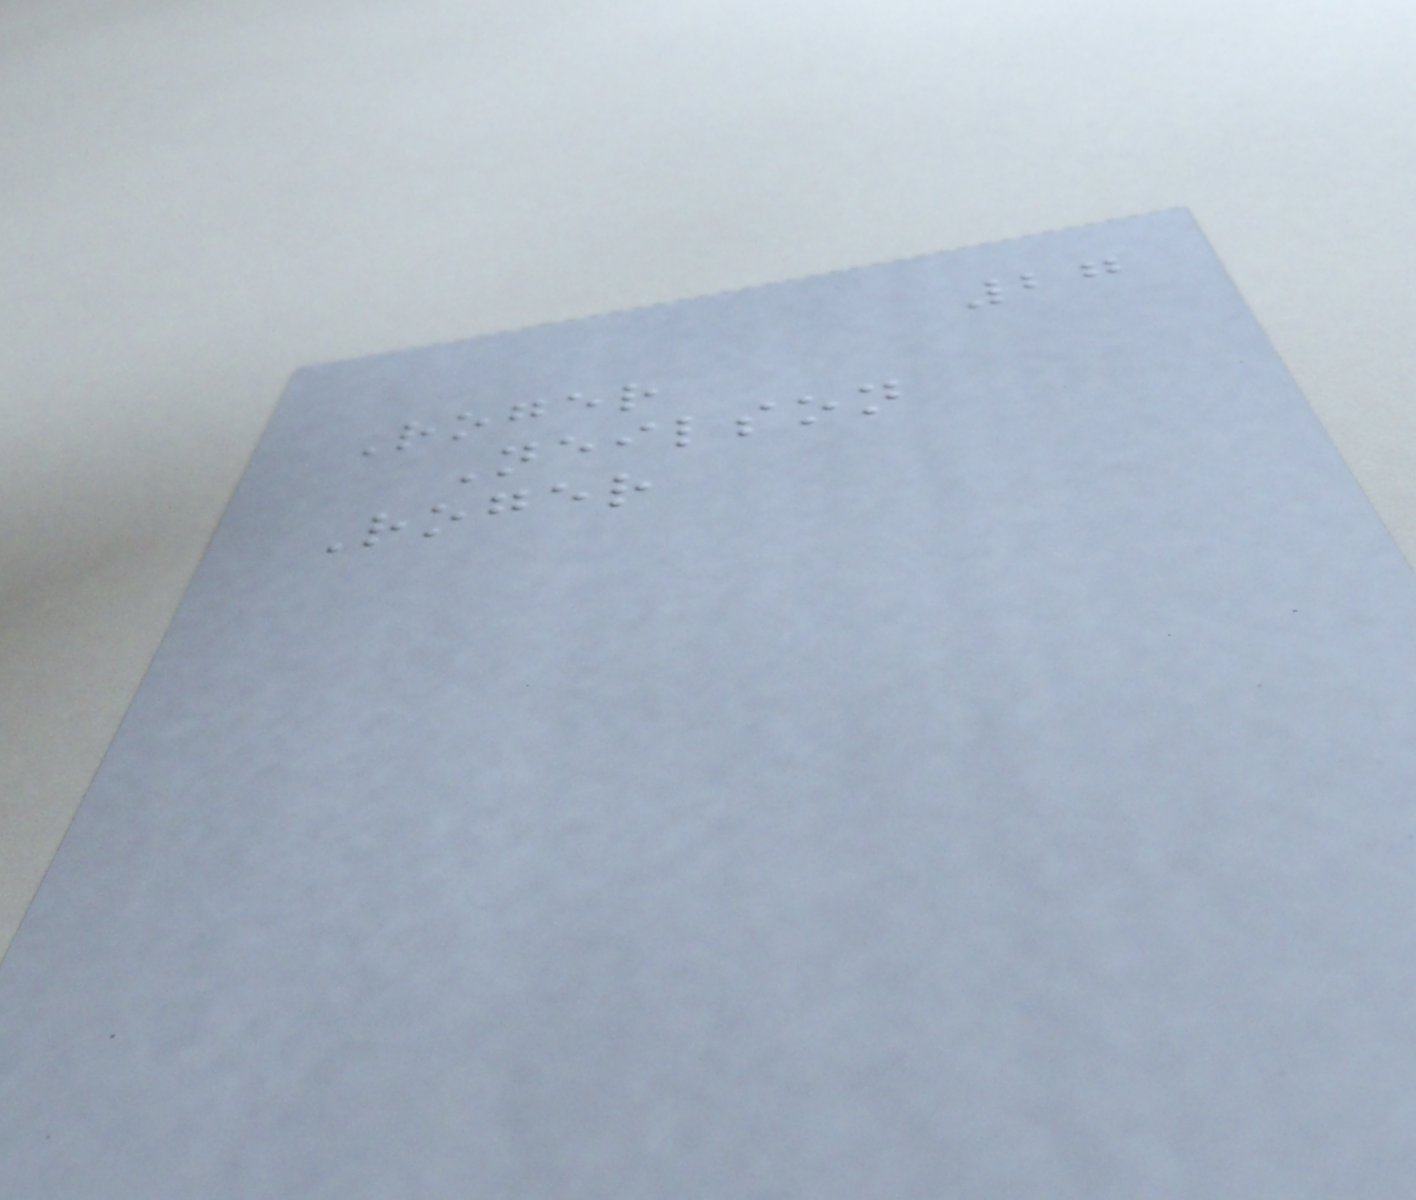27
Roger
Neilson
Roger
